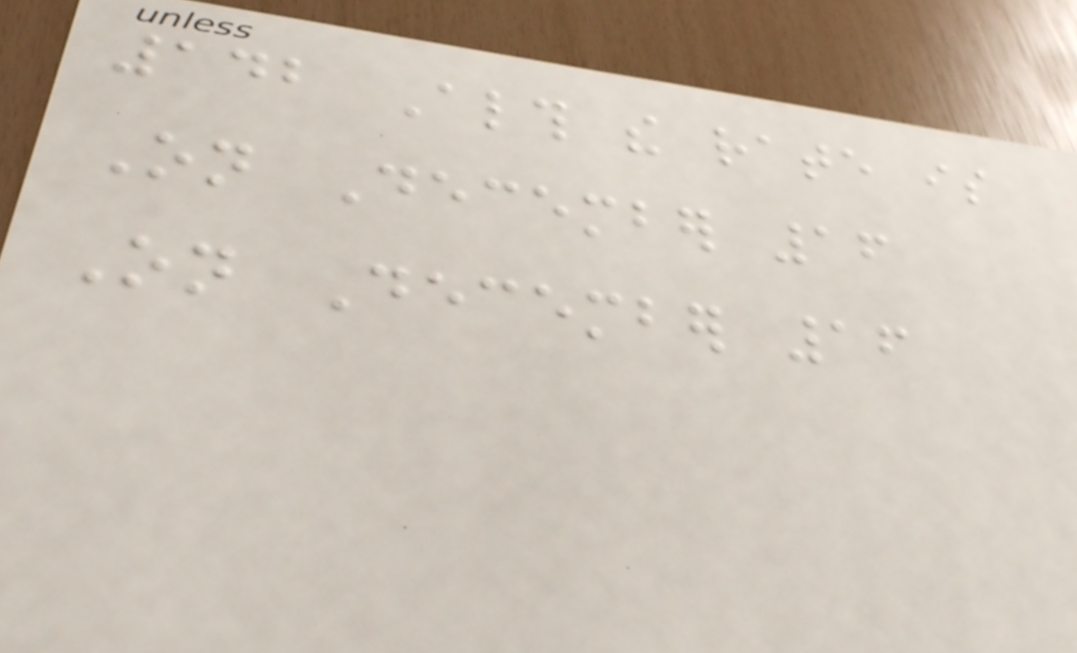142 Although the rate is
On December 16
On December 16
